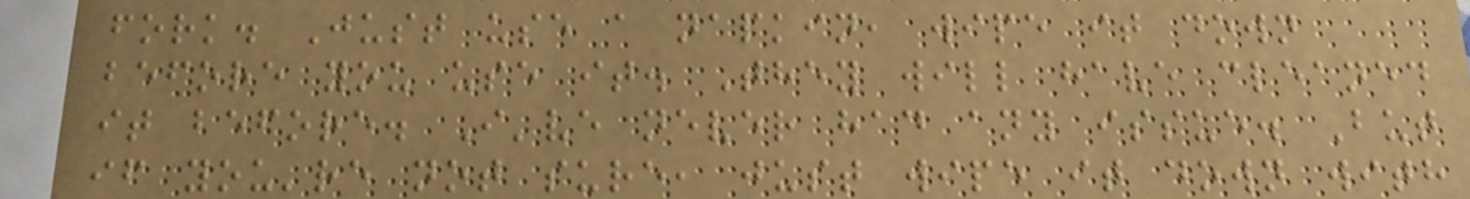fork. Just use a napkin, wipe it down
before you use it. They will have cleaned
it before. I've never had any issue. But
if you're not sure, just wipe it down with
